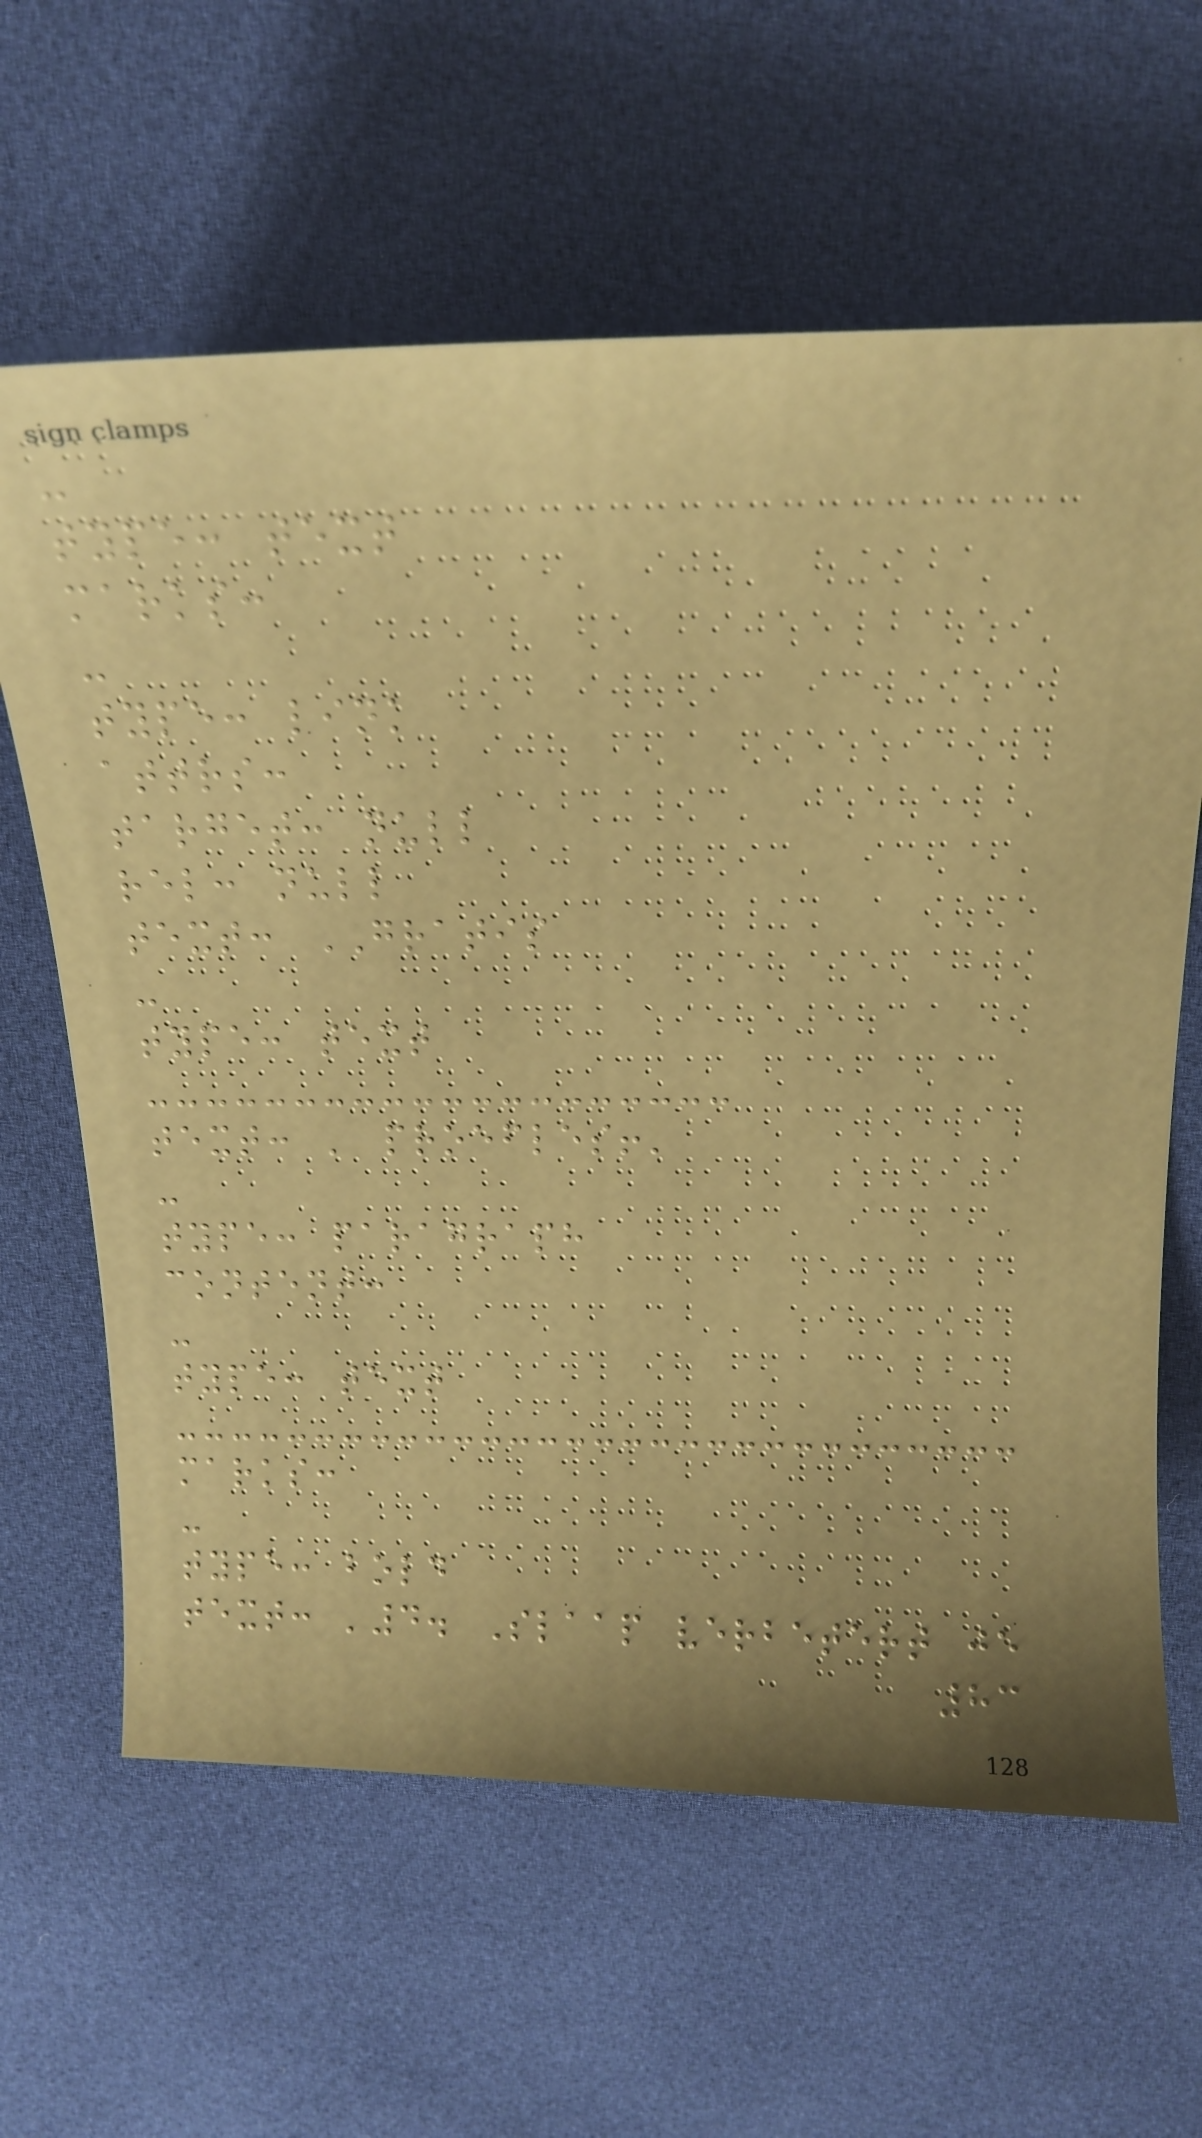-
type: text
marks:
-
type: link
attrs:
target: null
rel: null
text: GRATIS
-
type: text
text: ' proefles!'
-
type: paragraph
content:
-
type: text
marks:
-
type: bold
text: '4. Slaap verbetert je
83
